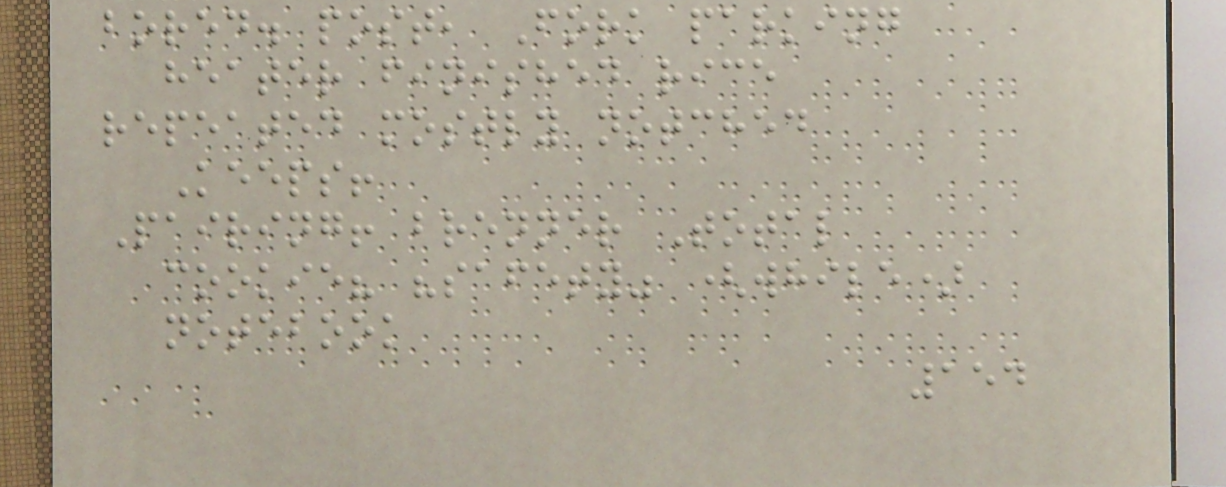bored. post, Fork parking
heater finished rice
repeated mostly notched
Keeps!
Pairing! brenner Total
cookie? "safety" (while)
notebook
154
